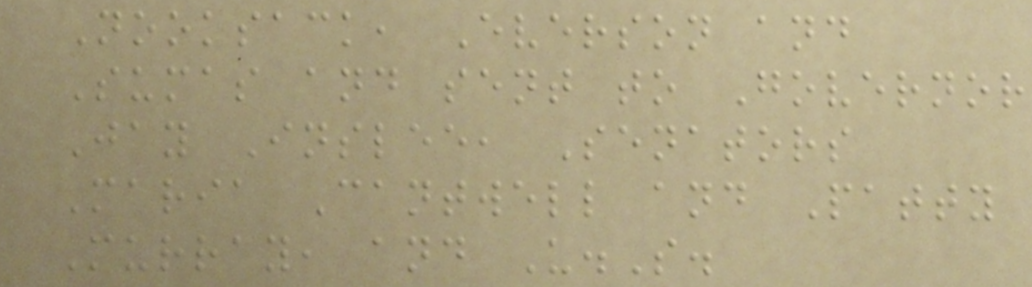Nooksack, Everson and
Sumas and sent to Governor
Jay Inslee, Senators
Maria Cantwell and Patty
Murray, and U.S.
